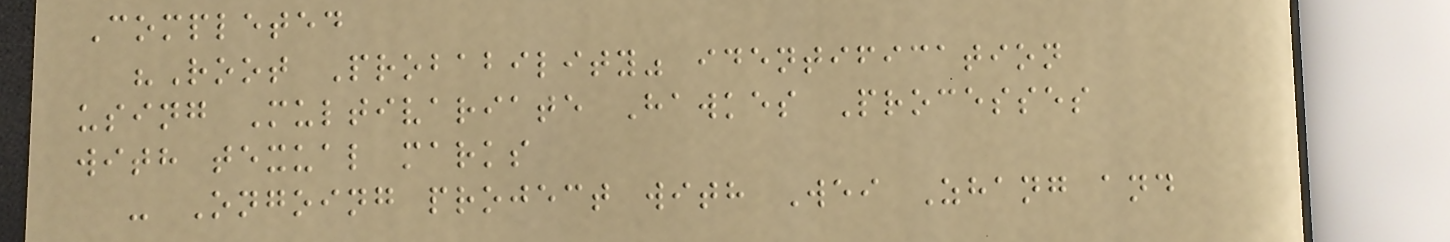Completed
"Root Probability" identification
using Multivariate Hawkes Processes
with texual marks
- Ongoing project with Wei Zhang and
